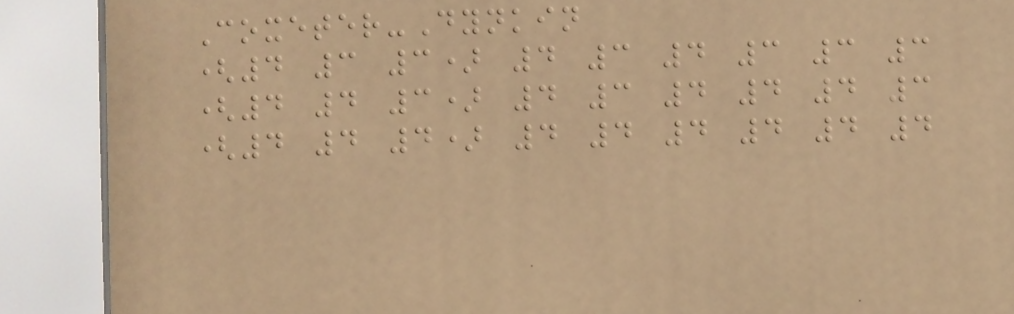Coxeter-Dynkin
(4 3 3) 4 3 4 3 3 3
(4 4 3) 4 3 4 4 4 3
(4 4 4) 4 4 4 4 4 4
